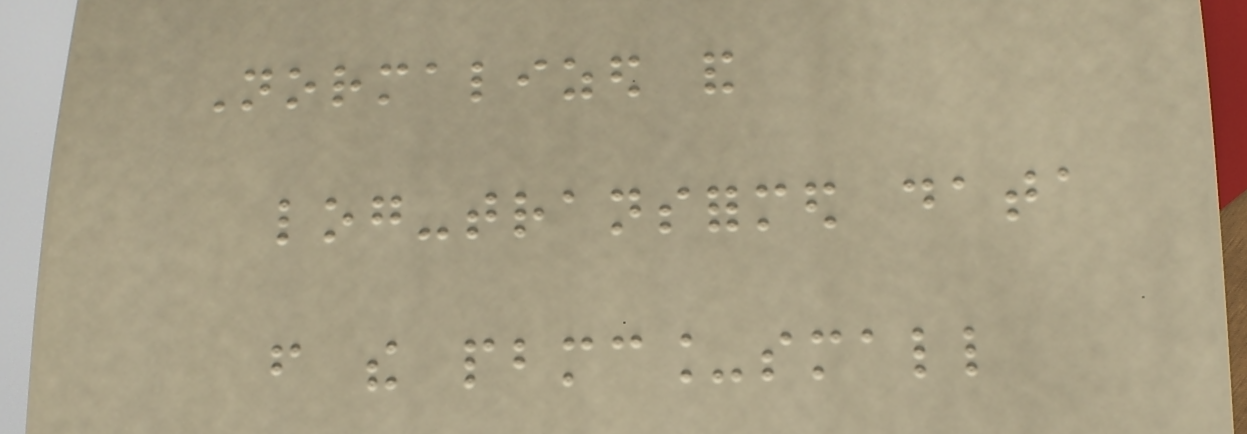Normalized and
log-transformed data
from the pbmc_small
